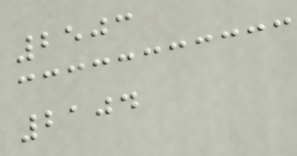2503
2104
